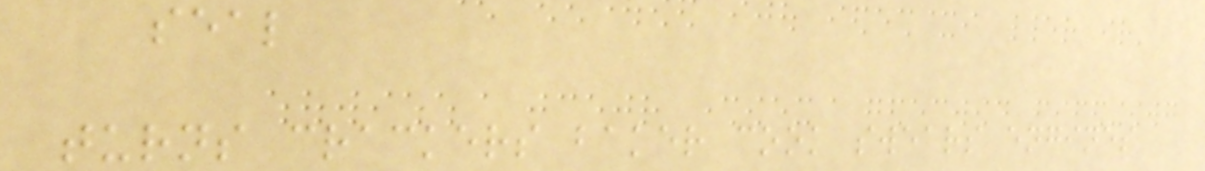seal
turns crackers baker cook swears engines
